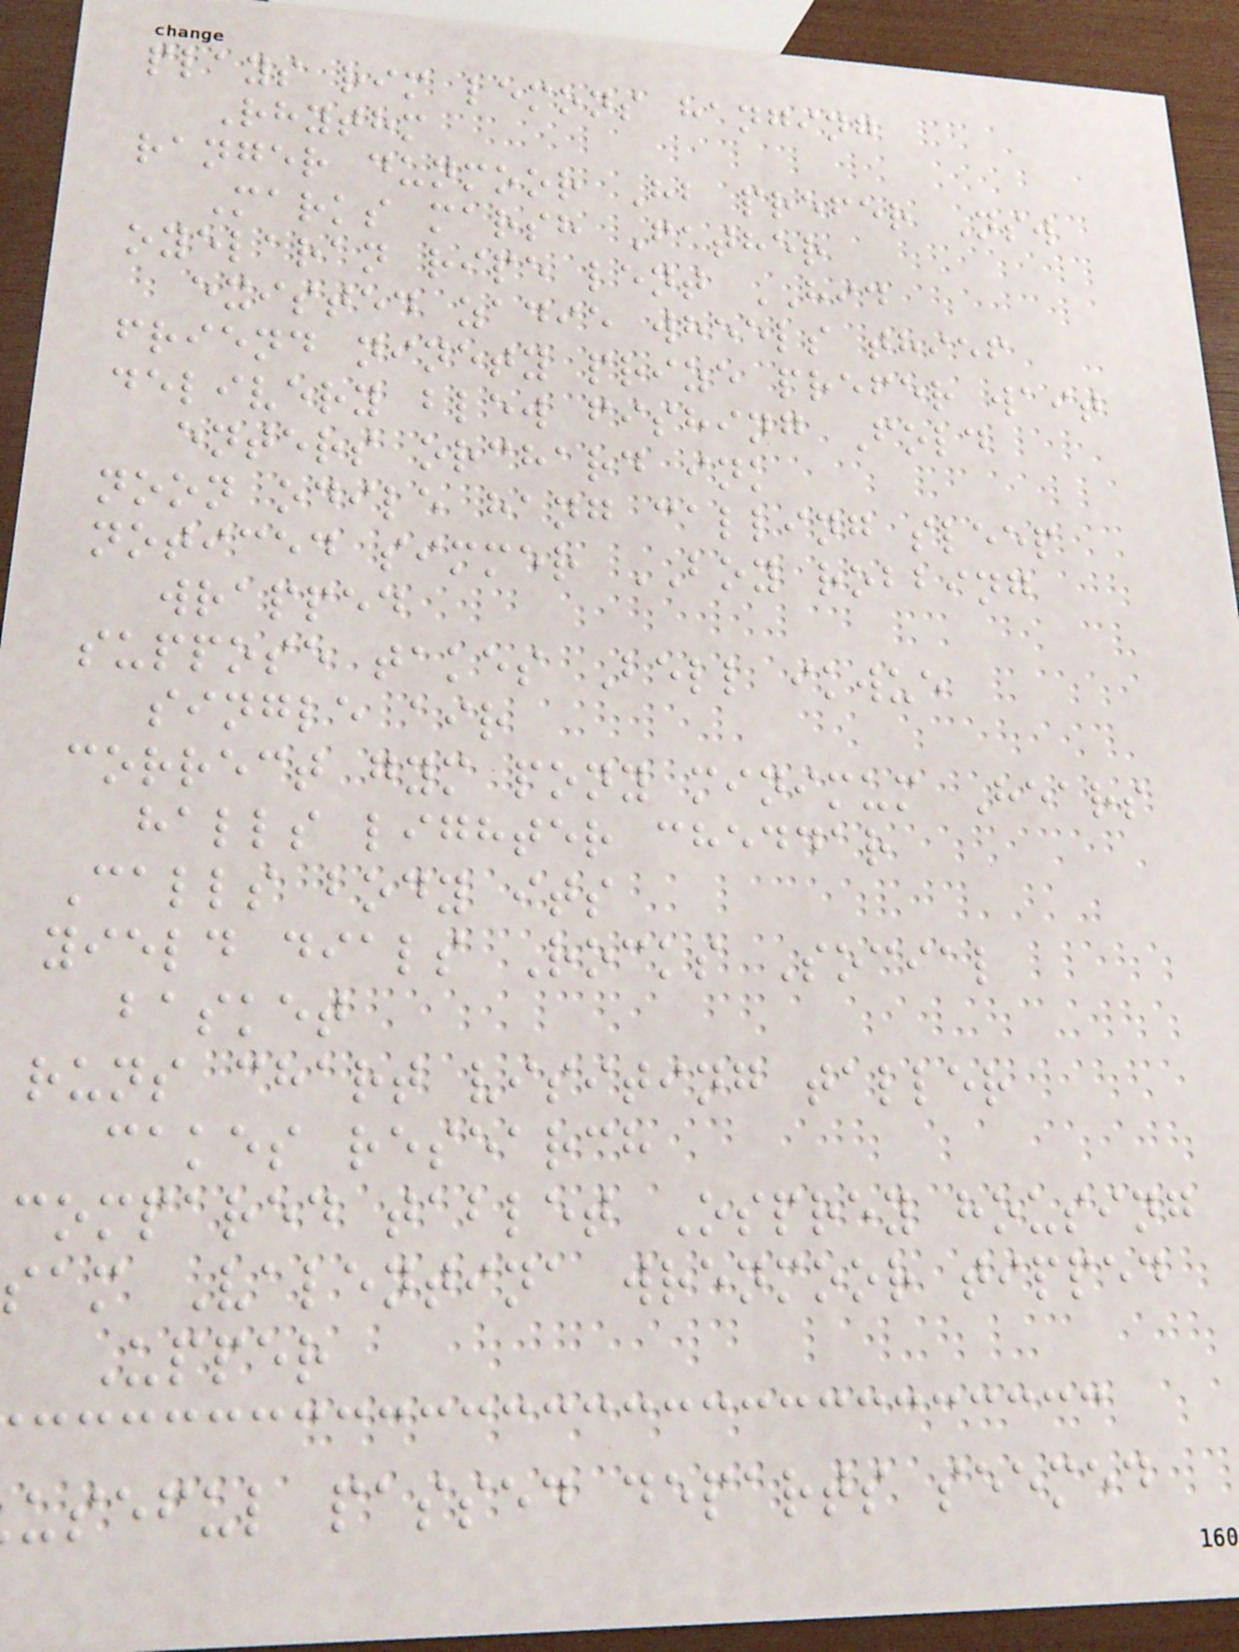plays rim lemons hanging
Rhythm
ranger dunmoor Hb prefer Nsw
Marks marsh Father
oyelaran ripe lent HID
existed zadie wheels thief
friend ninety prize prefer wait
delivery blew fishing Fold
enters orchard ink
noon odile hang calling sleep
noticed simmer BOY robbing
wrapped
suppose takes Bell ikwue
single air
correct gym pony minimum Hears
halls lighter cheddar
Calls body its
yield dials Rocks Social
basket
runs chart visiting taller
cakes research
compared tablet Osprey housing
sam Valentina wrenmoor tipped
Upper
useful passed departs seemed
